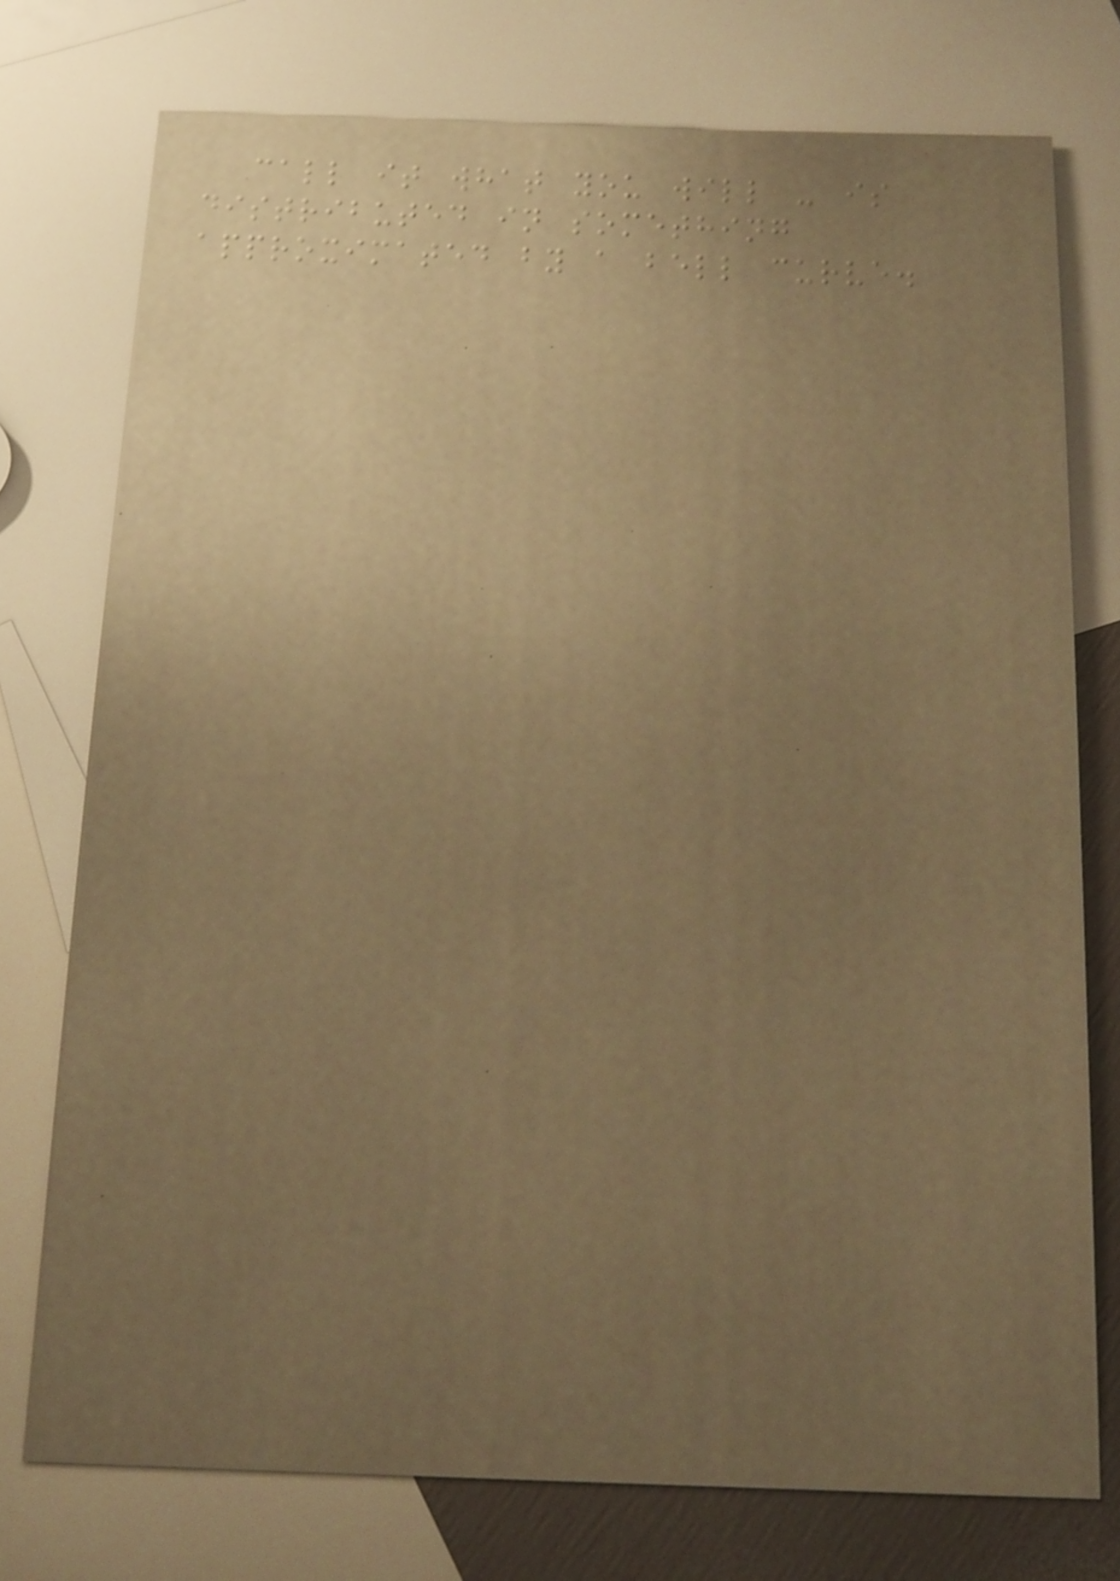call it what you will - is
distributed in something
approximated by a bell curve.
